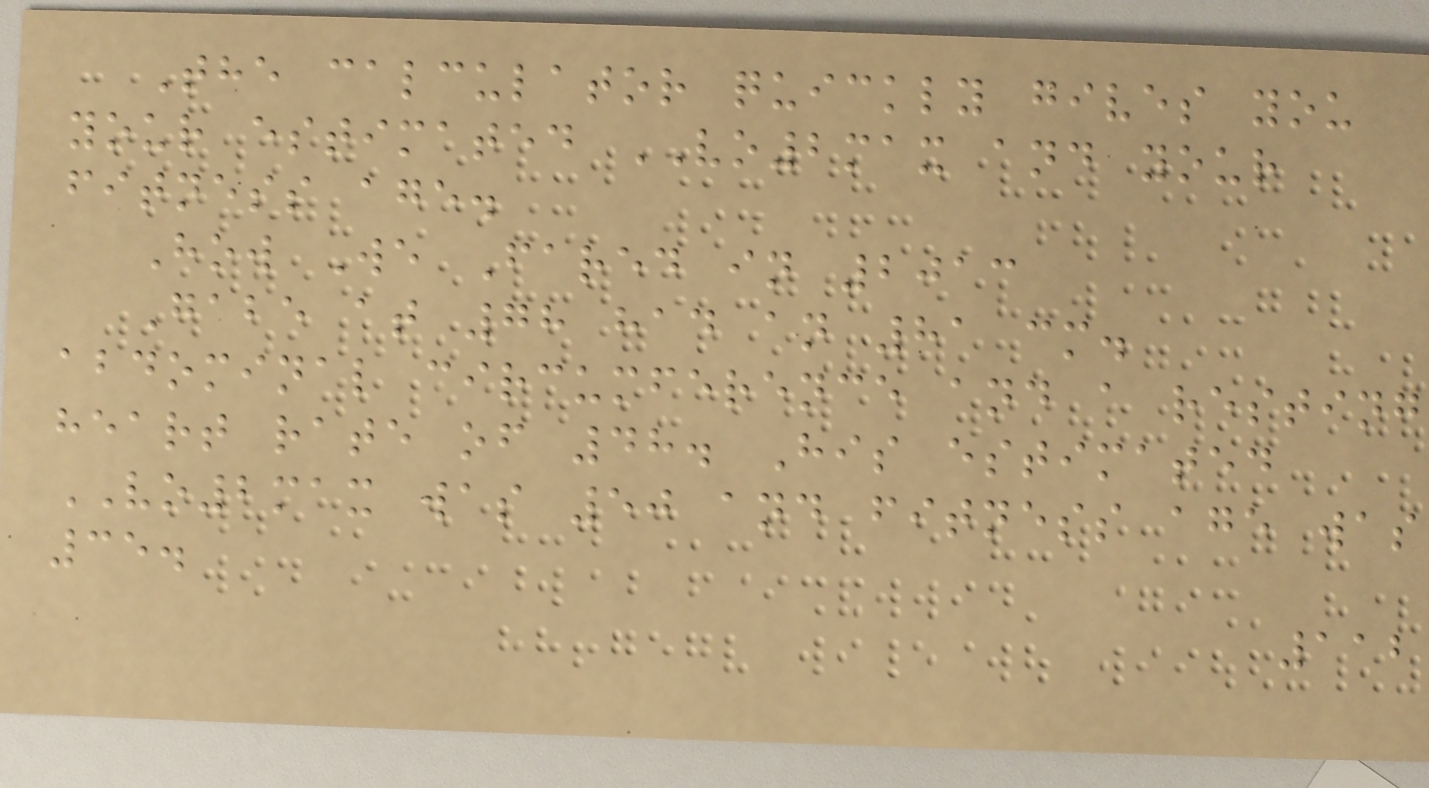The calculator quickly gives you
your estimated VO2max and your
fitness age.
How We Fared in 2013
Gabe at 78 had an 81 cm.
abdominal circumference and a resting
heart rate of 48. His estimated
VO2max was 50 and fitness age was
35.
112
